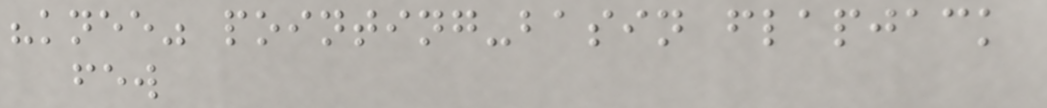"knee" pointing-basin flapjack
few
